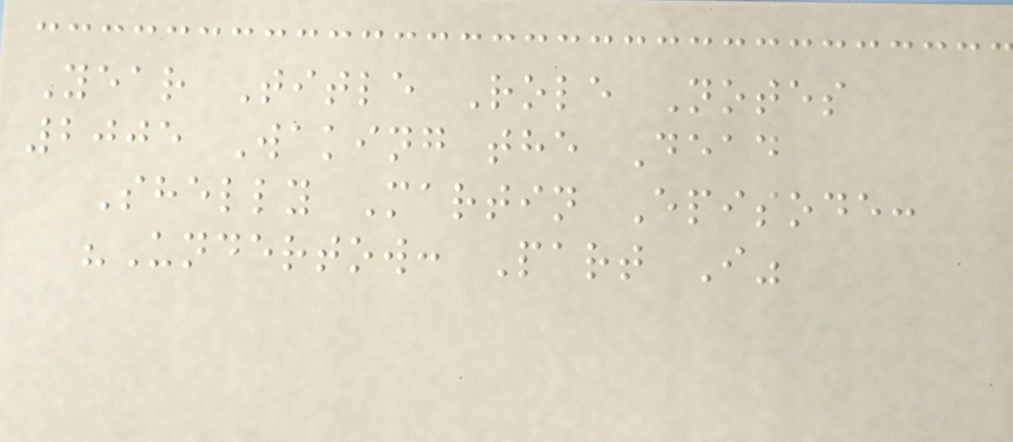Year Title Role Notes
2005 Waking the Dead
Shelly Martin Episode:
"Undertow: Part I"
